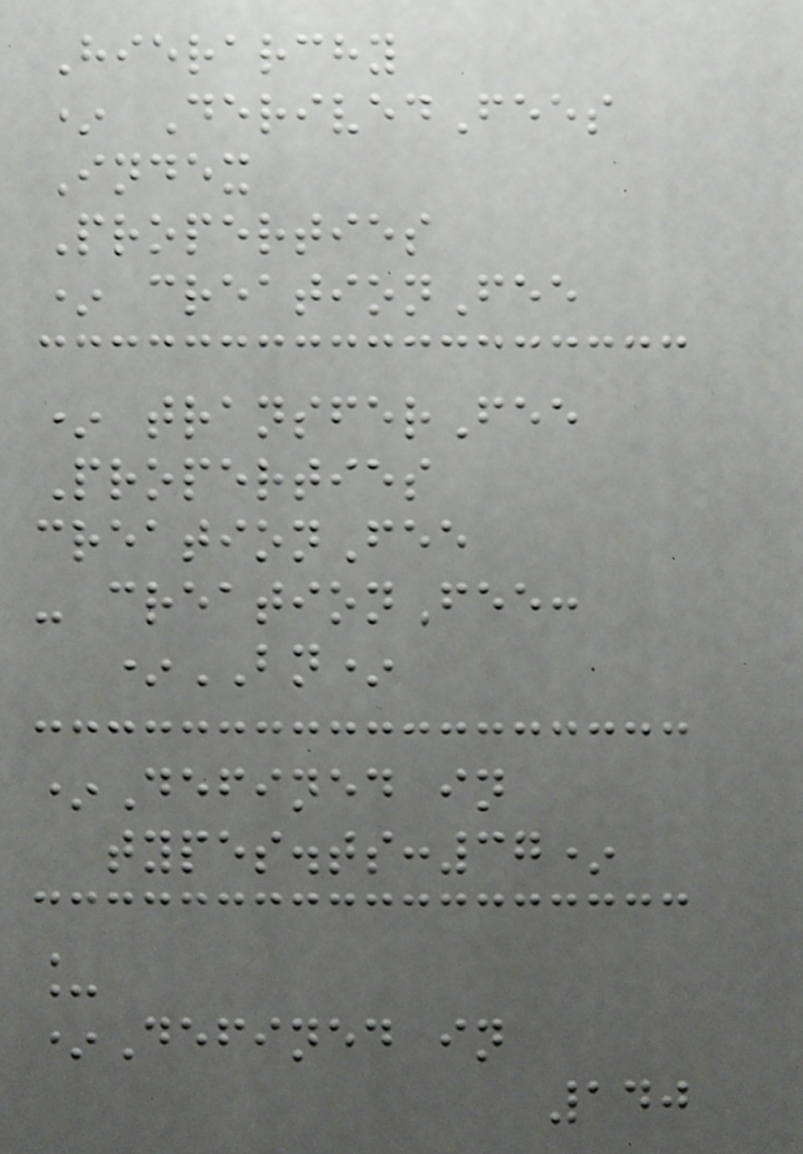Hierarchy
* DerivedFees
Index
Properties
* creationFee
* transferFee
Properties
creationFee
- creationFee:
*BN*
*Defined in
types.ts:37*
_
*Defined in
140
